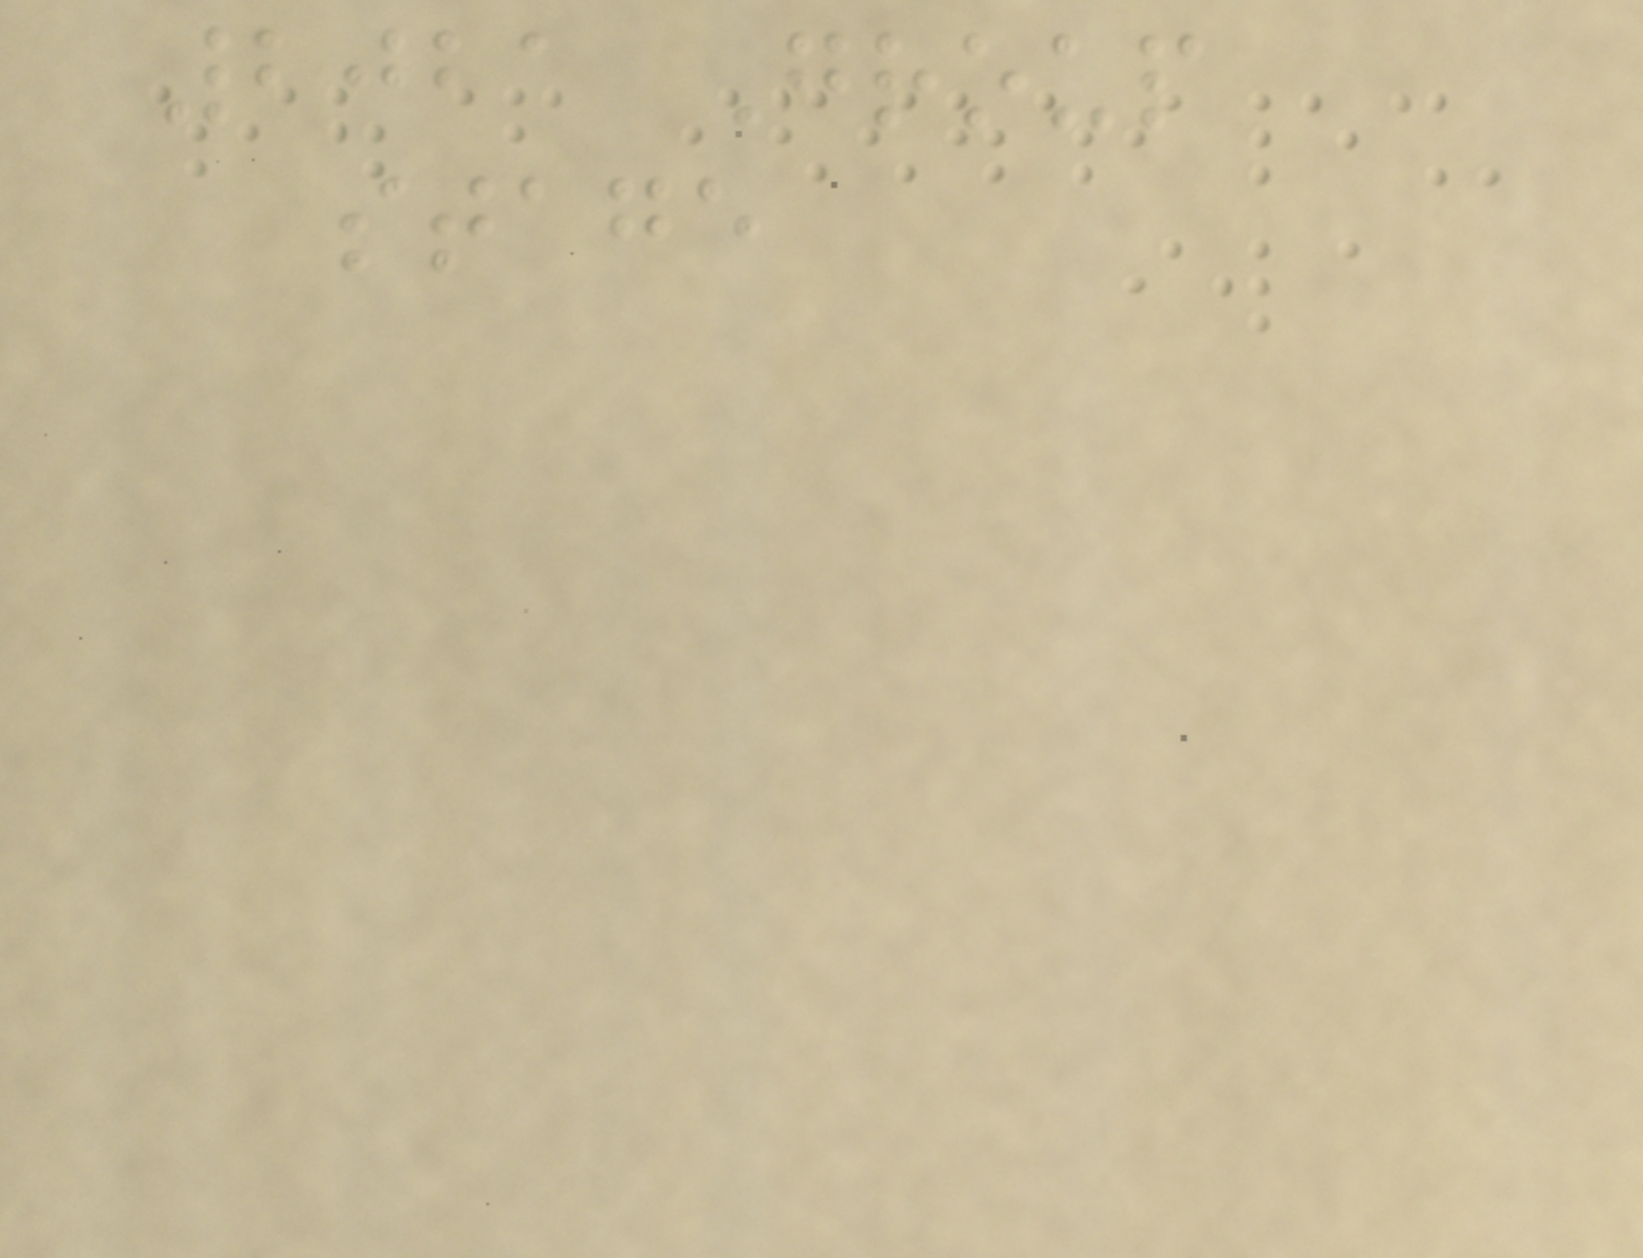2021 Group
stage
